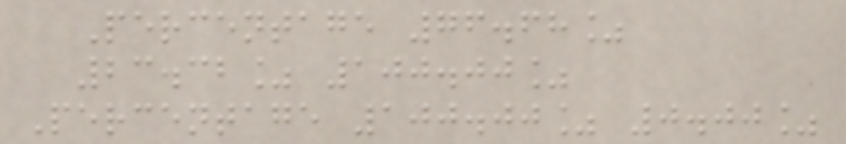Percentage 76.68%
23.32% 100.00%
Percentage 100.00% 0.00%
